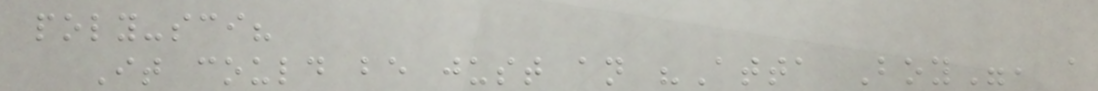poly-sci?
It could be just an "Atta Boy", a
